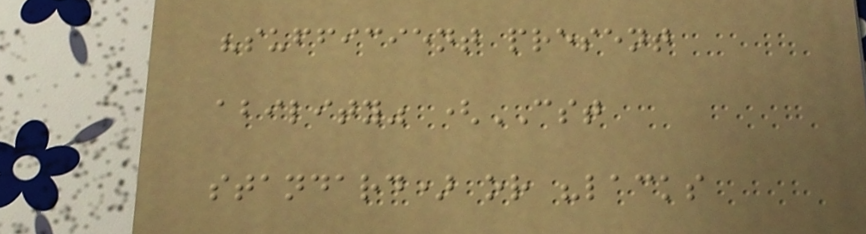"sufficient present
ability" (CST
standard) or "lacks
